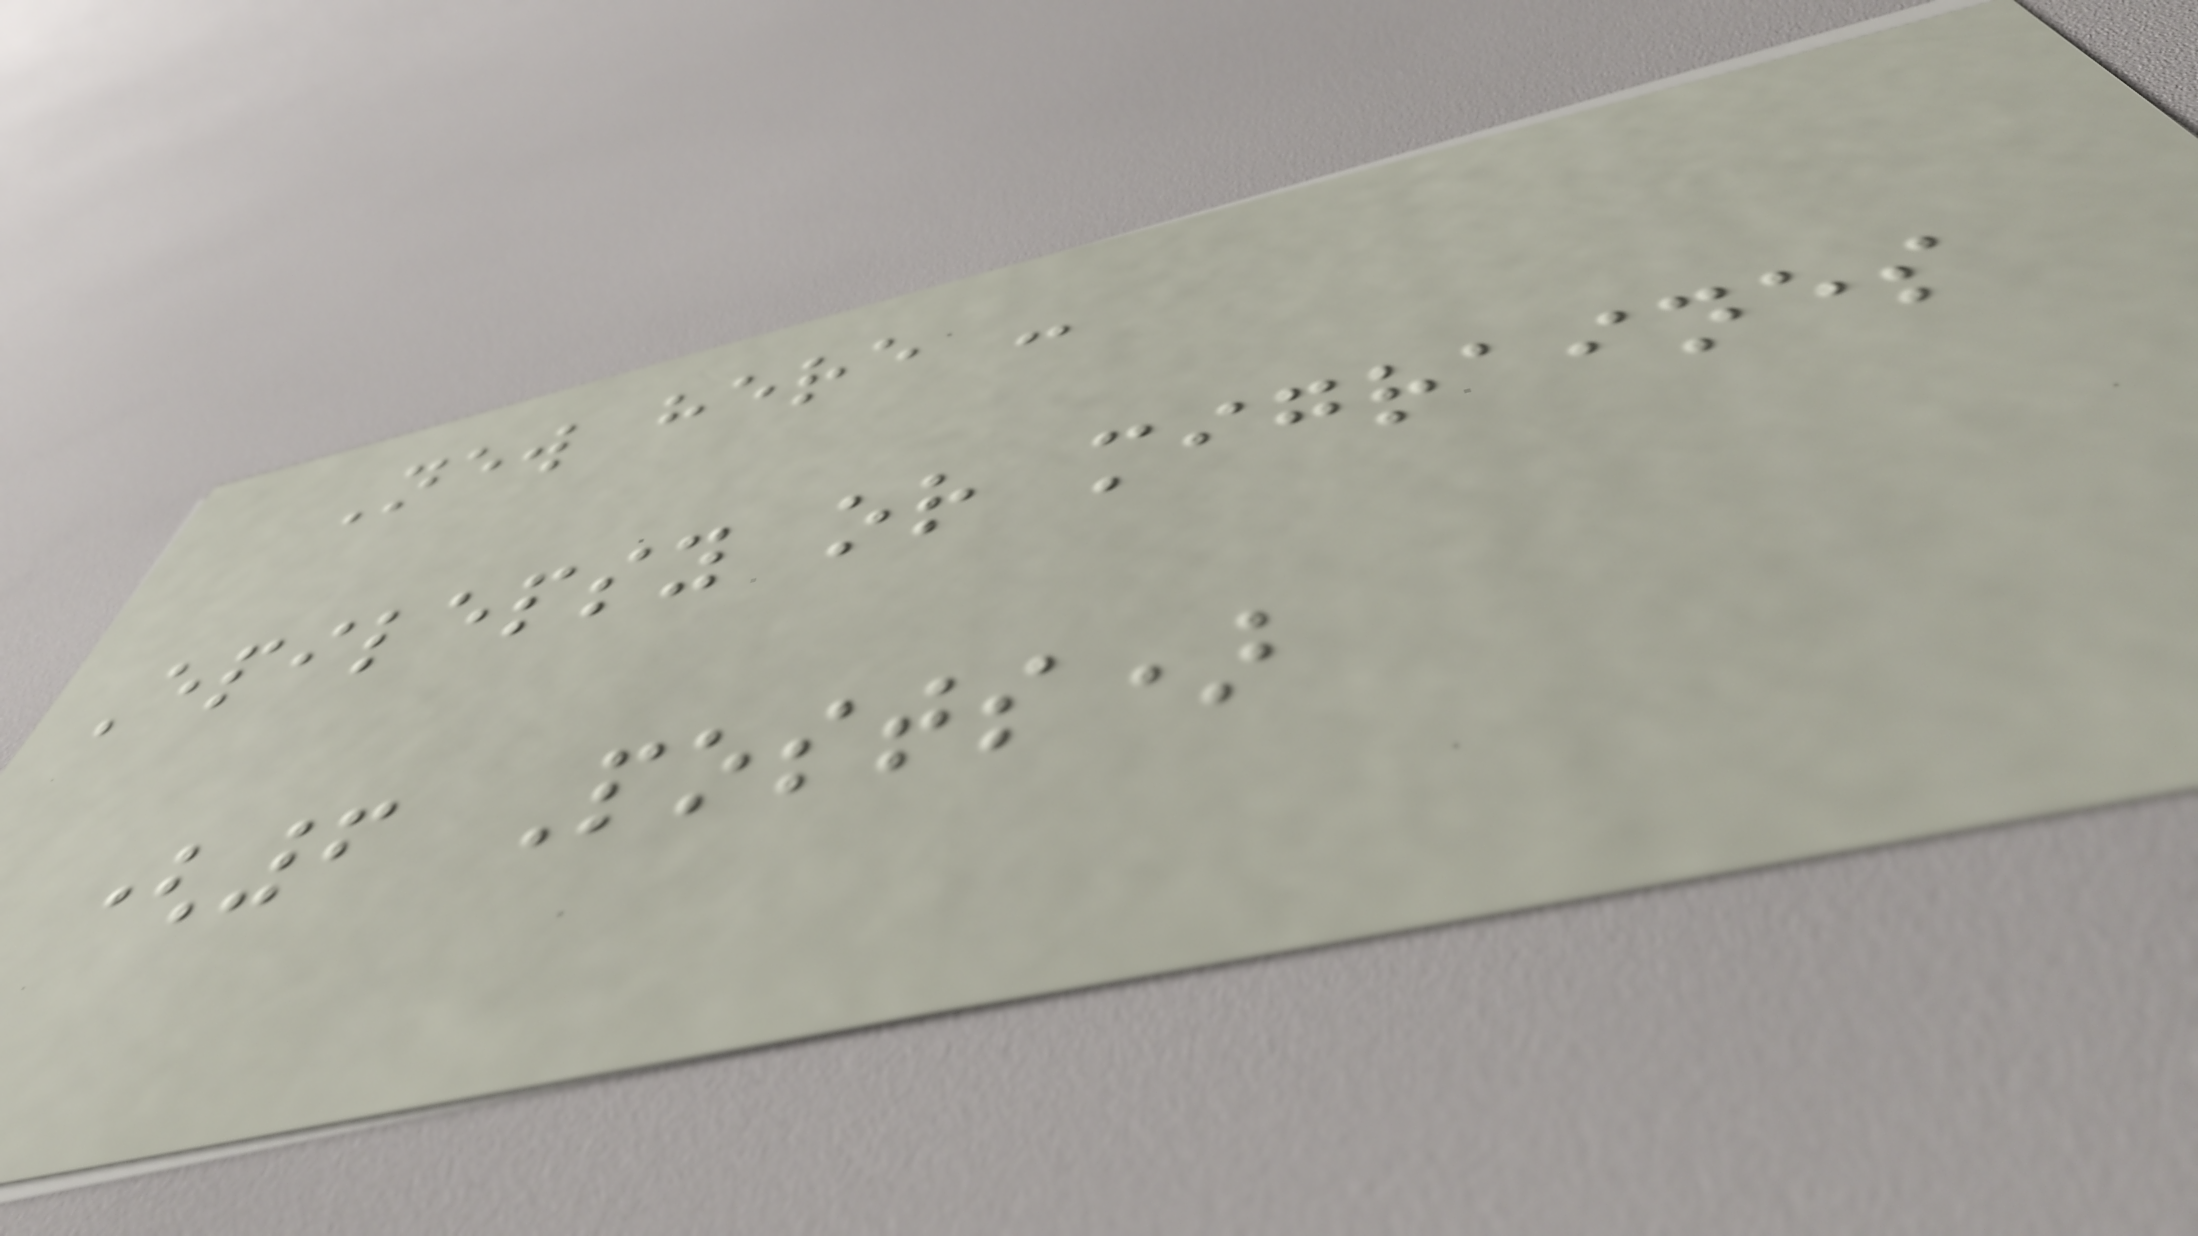New here -
Epilepsy or migraines
(6 Posts)
